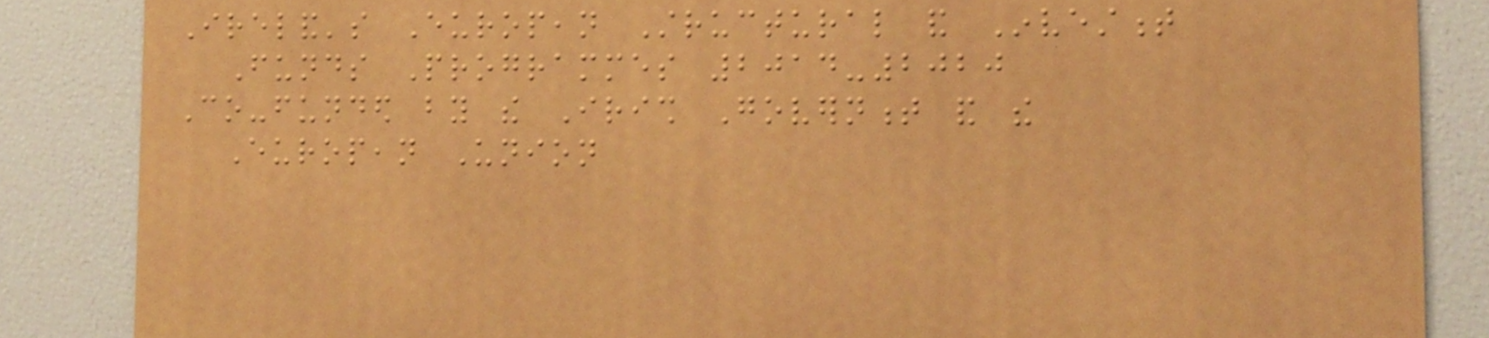Ireland's European Structural and Investment
Funds Programmes 2014-2020
Co-funded by the Irish Government and the
European Union
